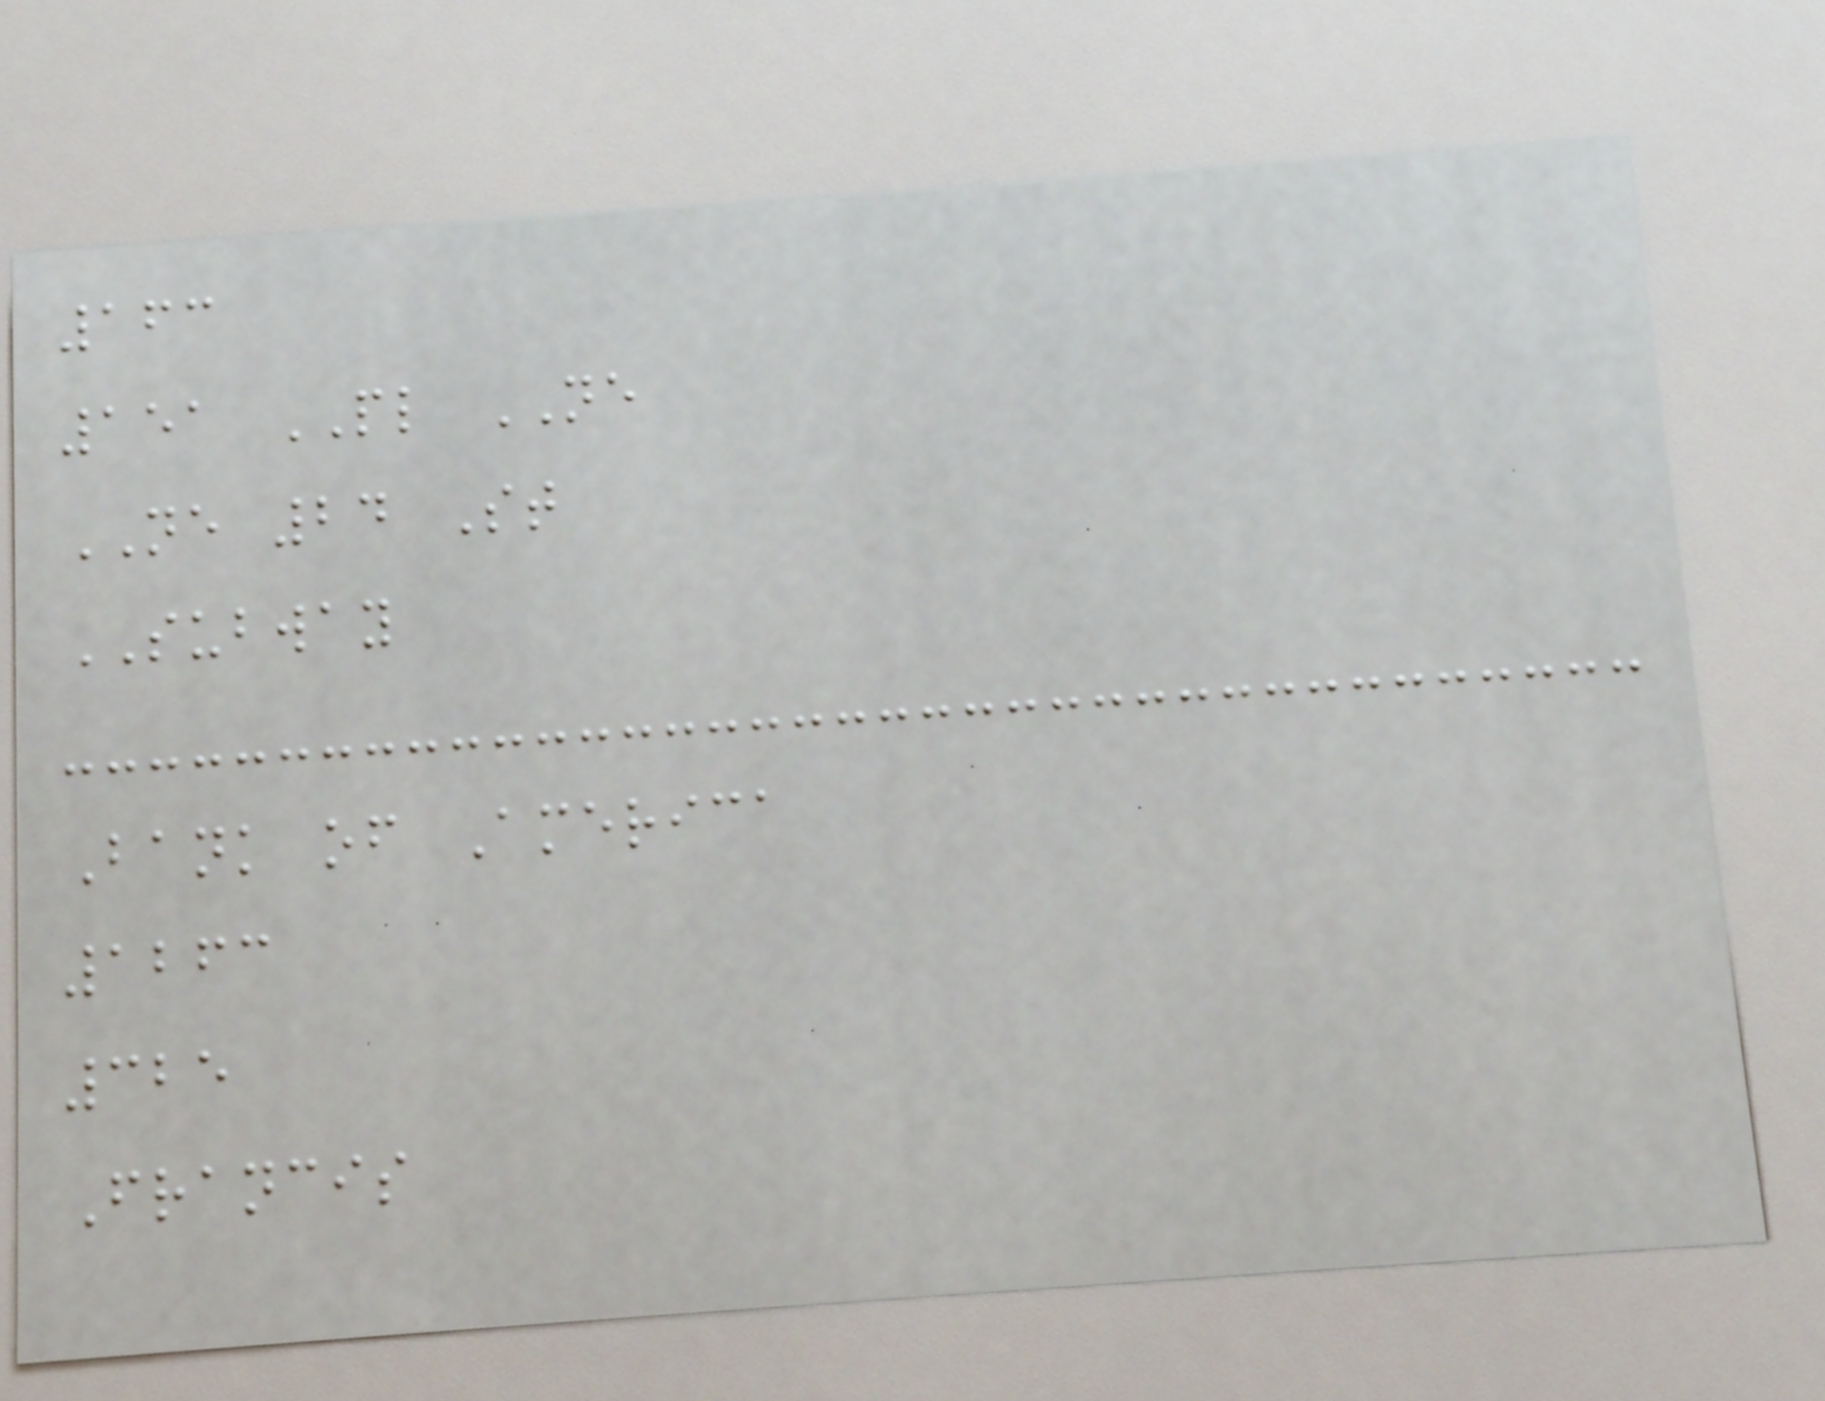163
151 PL NE
NE 24 St
SUBWAY
Bank of America
1263
325
Francis
